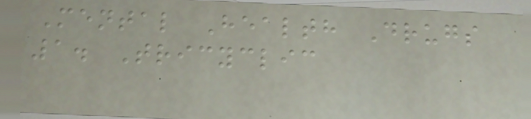Mental Health Drugs
1. Tricyclic
